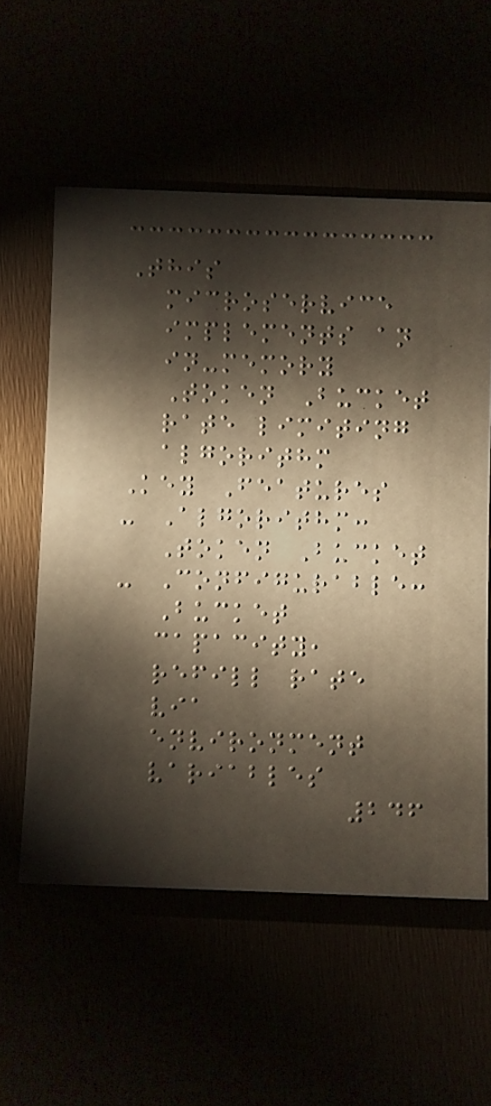This
microservice
implements an
in-memory
Token Bucket
rate limiting
algorithm
Key Features
- Algorithm:
Token Bucket
- Configurable:
Bucket
capacity,
refill rate
via
environment
variables
246
